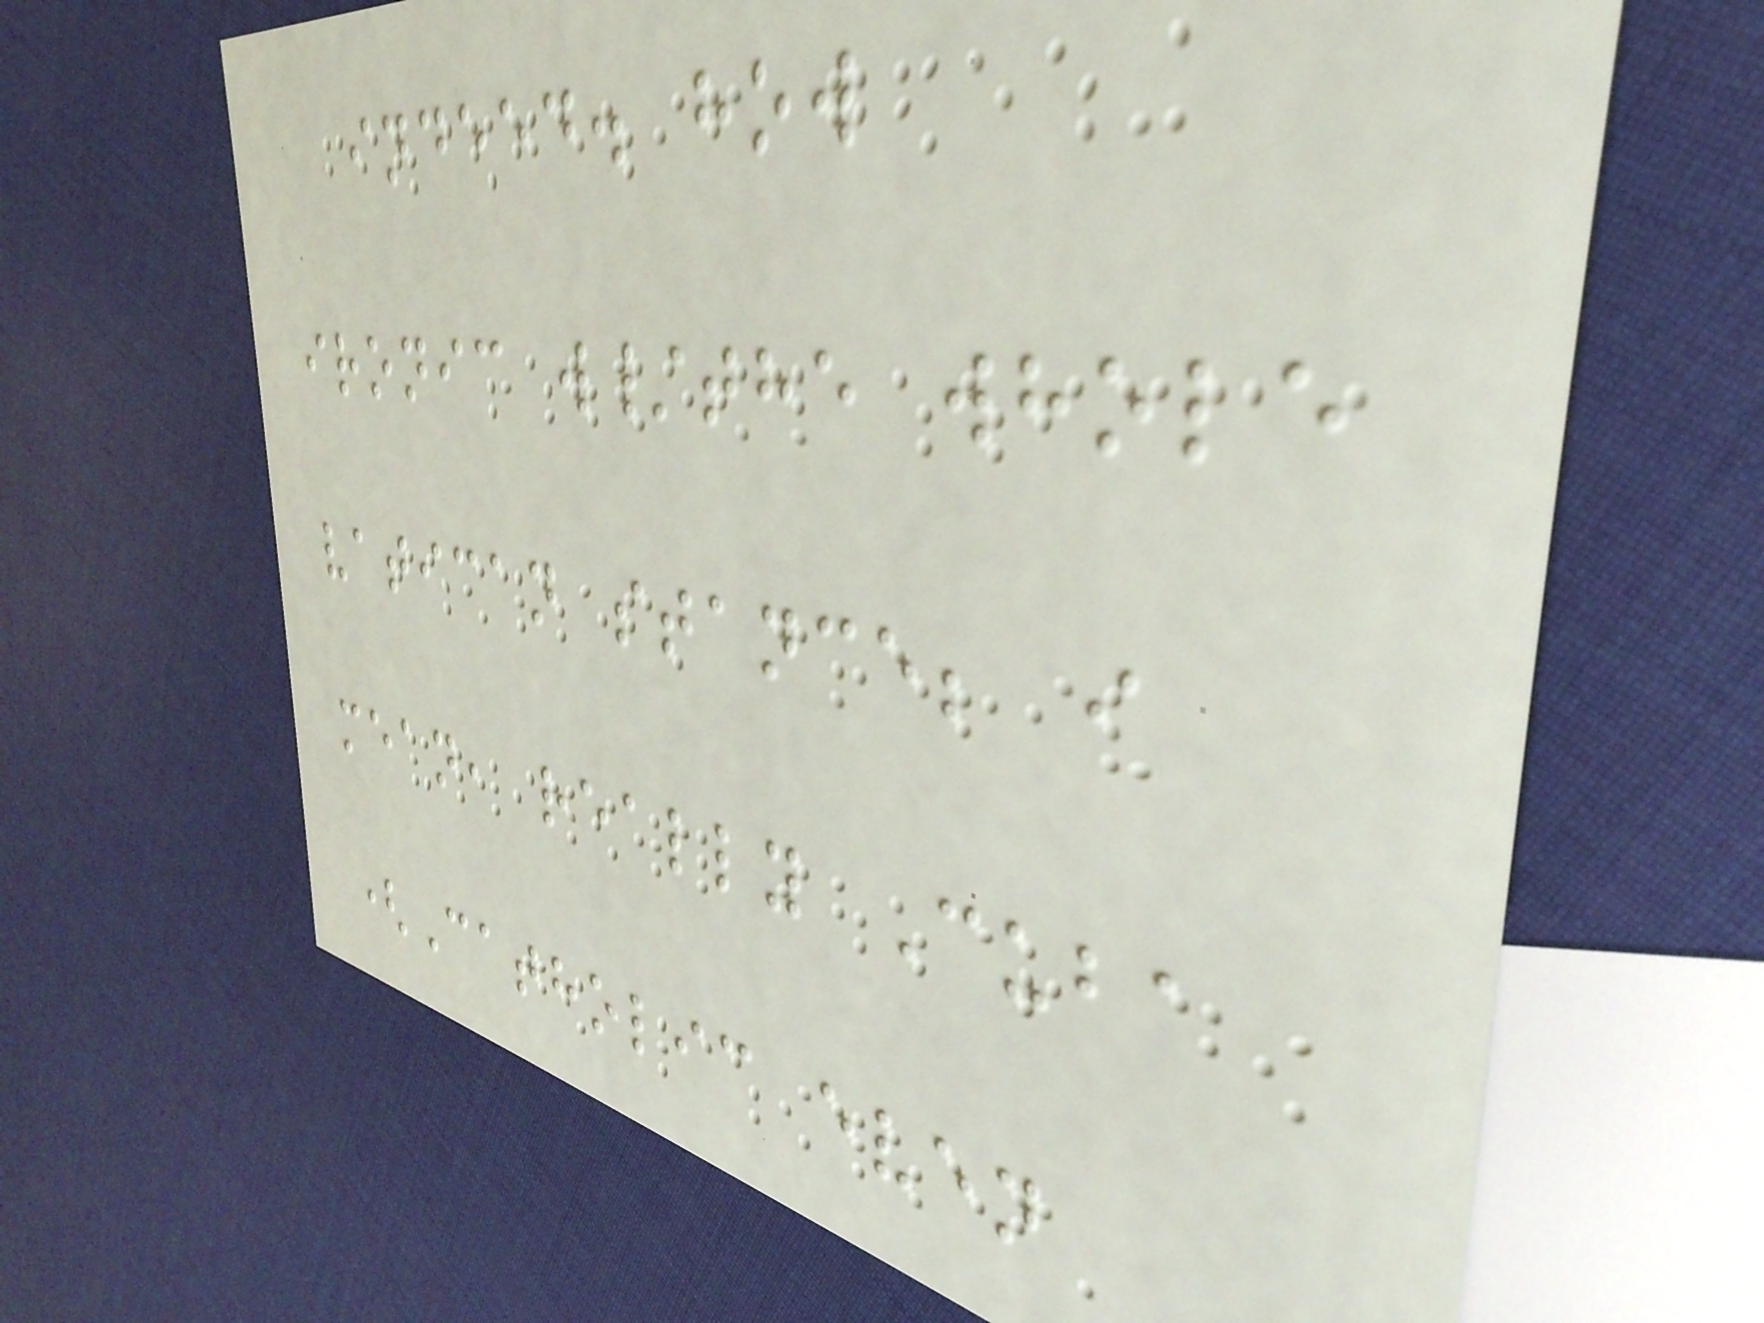indeed. how
ironic w/the whole
vatican stance; i
mean, really Cuba
(Catholic even
